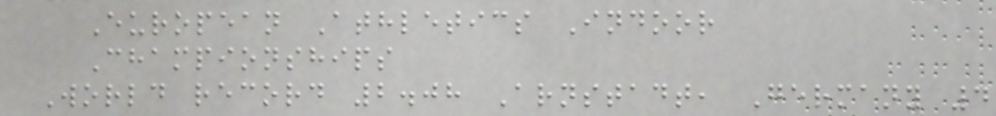European Athletics Indoor
Championships
World record 2.08 Arnstadt, Germany 4
